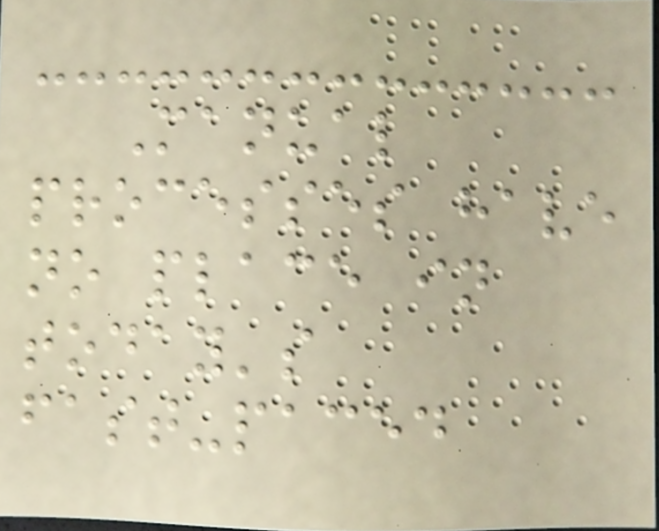Manual
processes have
no place in
today's
fast-paced
